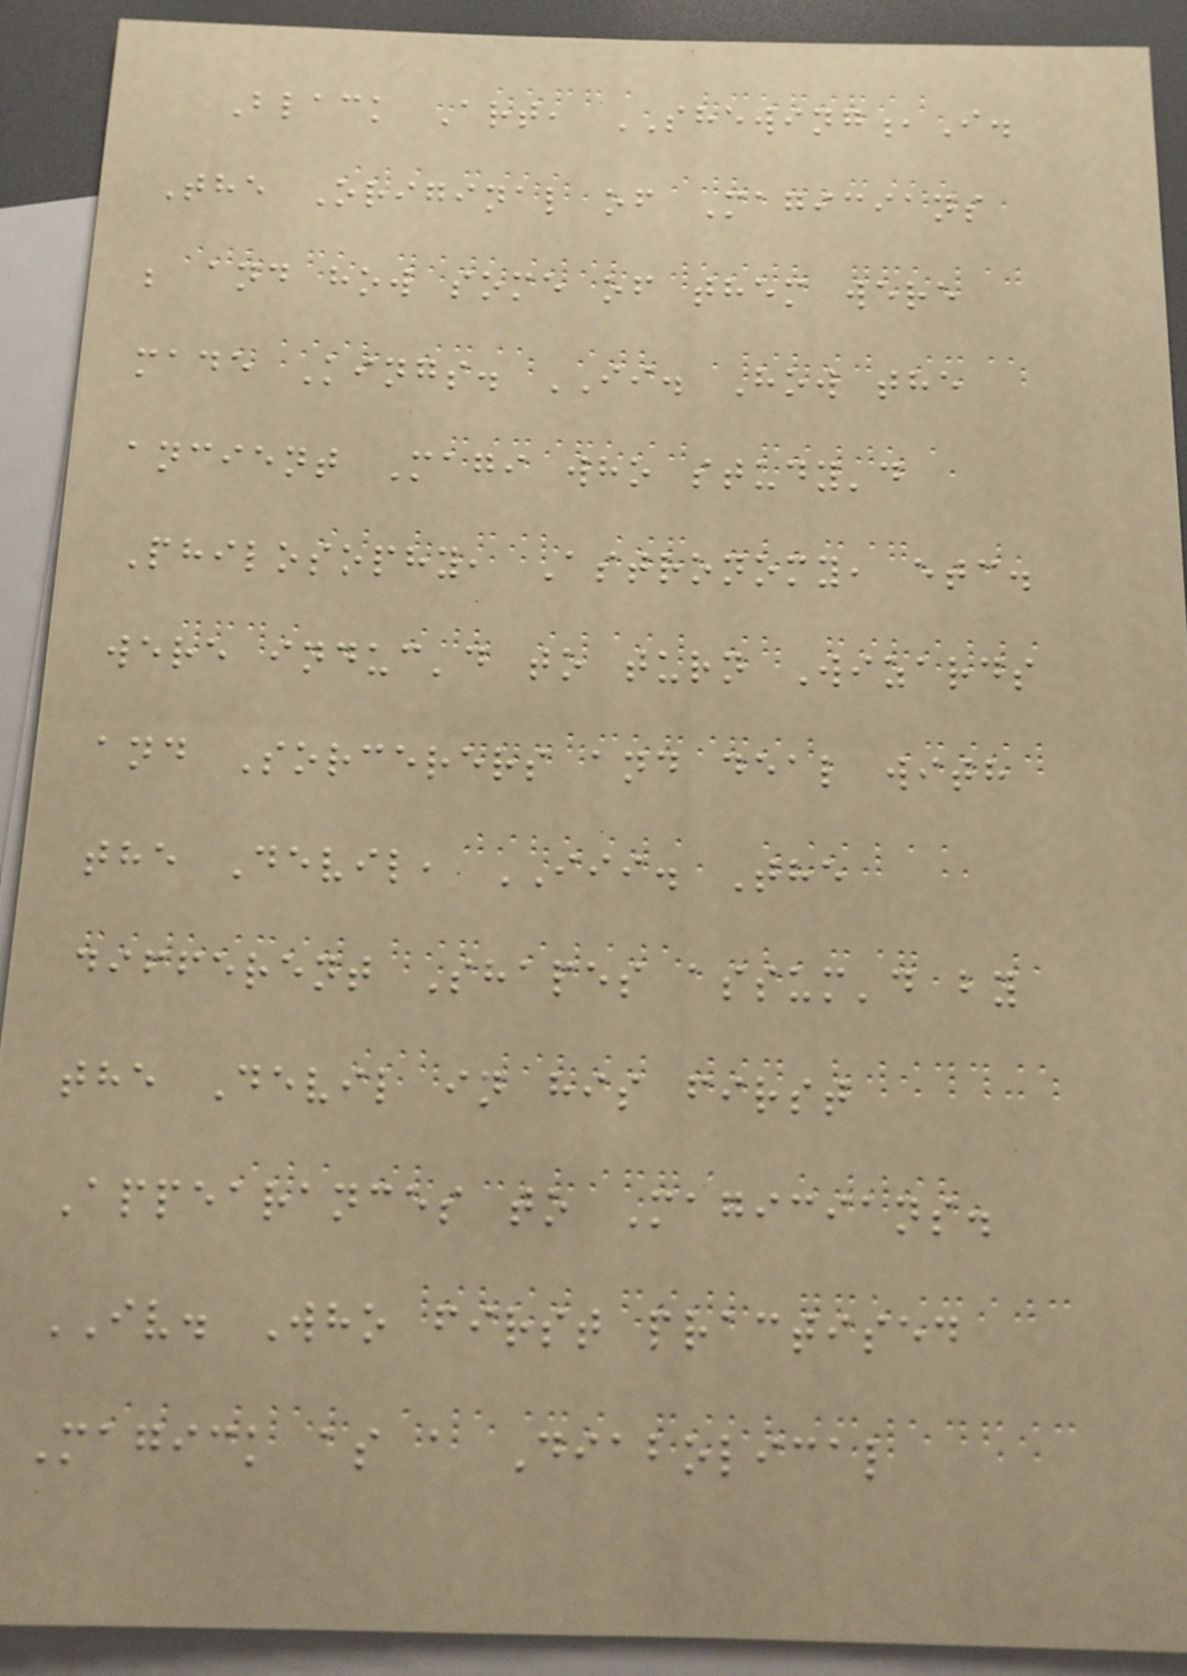Black Art, SHEWING,I.
The Original of Magicians
; and how some of them were
made Kings. II. How the
ancient Magi who study'd
Philosophy, Astronomy, etc.
were induc'd to turn Wizards
and Sorcerers and deal with
the Devil, III. The
different Shapes assum'd by
the Devil in his first
Appearances to Magicians.
IV. Who first practised
Magick as a Diabolical
